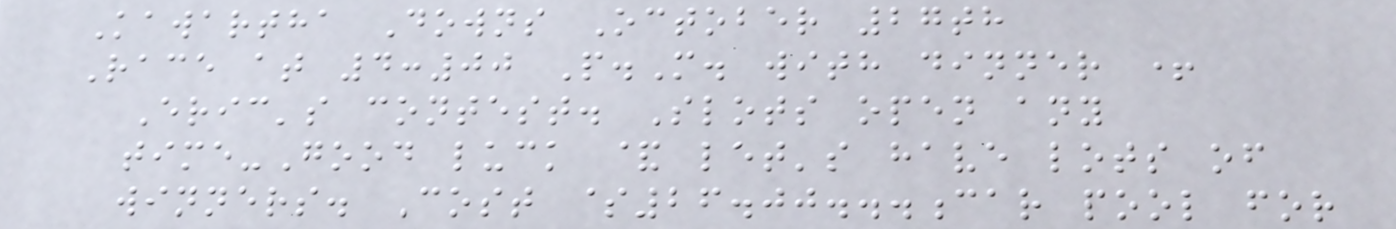Kawartha Downs October 27th
Race at 4:00 P.M. with dinner +
Eric's contest. Slots open any
time-Good luck & let's have lots of
winners. Cost $26.00...car pool for
